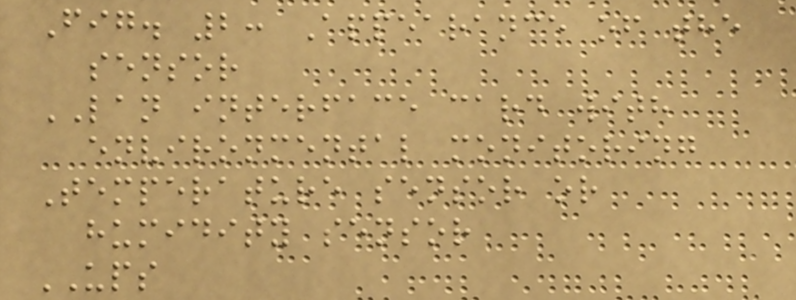Fig. 2: Appearance of the
sensor
LAN interface card with
environmental monitoring
Temperature sensor or
humidity sensor
UPS
